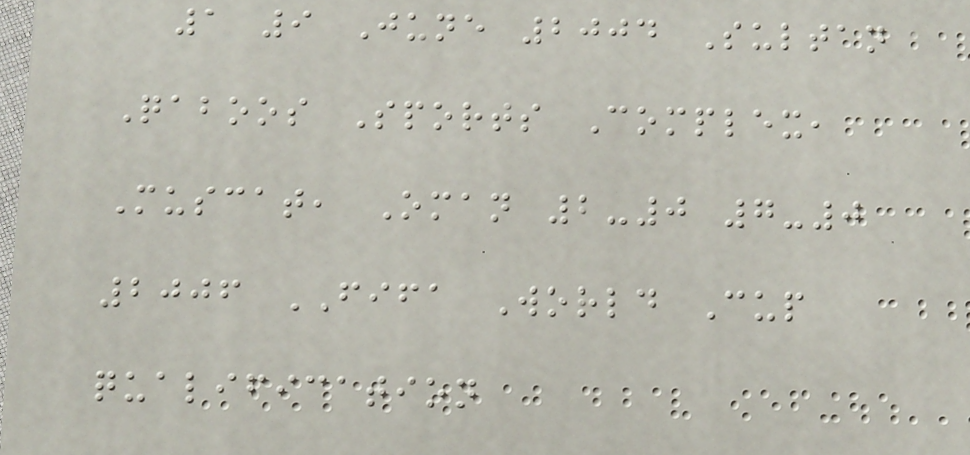1 9 June 2004 Sultan
Qaboos Sports Complex,
Muscat, Oman 2-0 7-0
2006 FIFA World Cup
qualification
